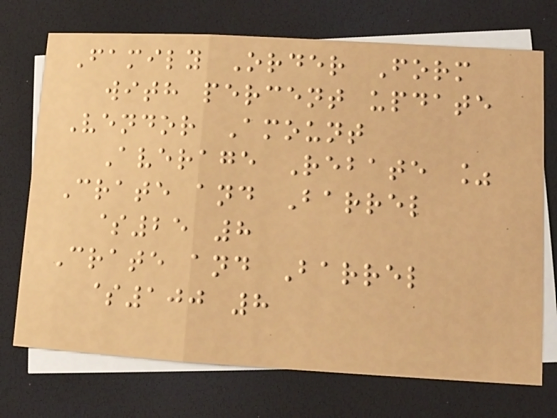Family Order Form
with percent update
Vendor Amount
Average Rebate %
Crate and Barrel
$25 8
Crate and Barrel
$100 8
